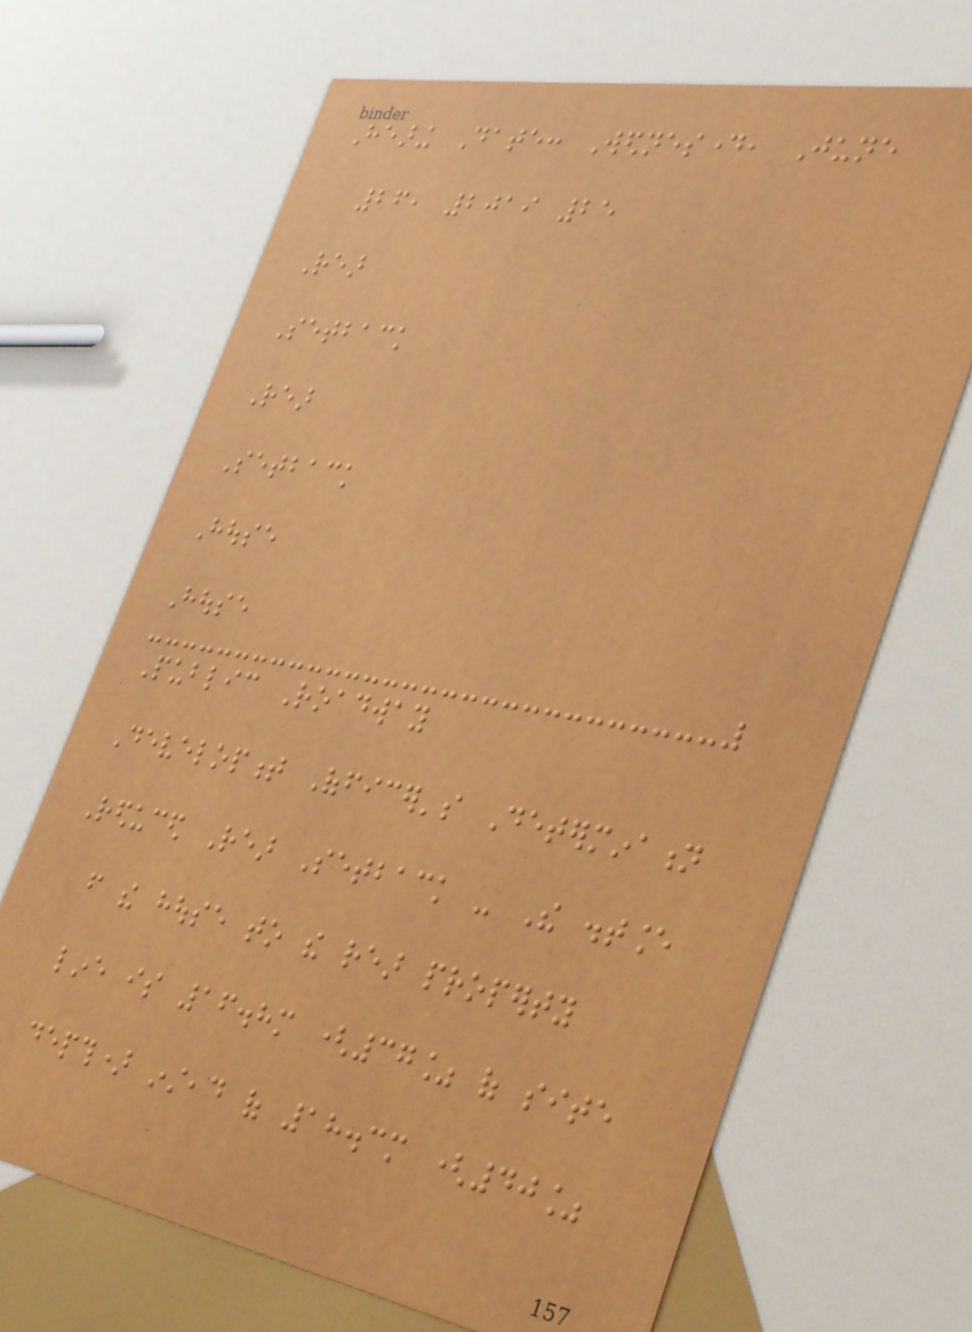Hearing Date: Wednesday, June
26, 2019 25
Rear
Setback
Rear
Setback
House
House
Public Roadway
Development Officer's Determination
Reduced Rear Setback - The distance
from the house to the rear property
line is 16.8m (37% of site
depth) instead of 18.3m (40%
